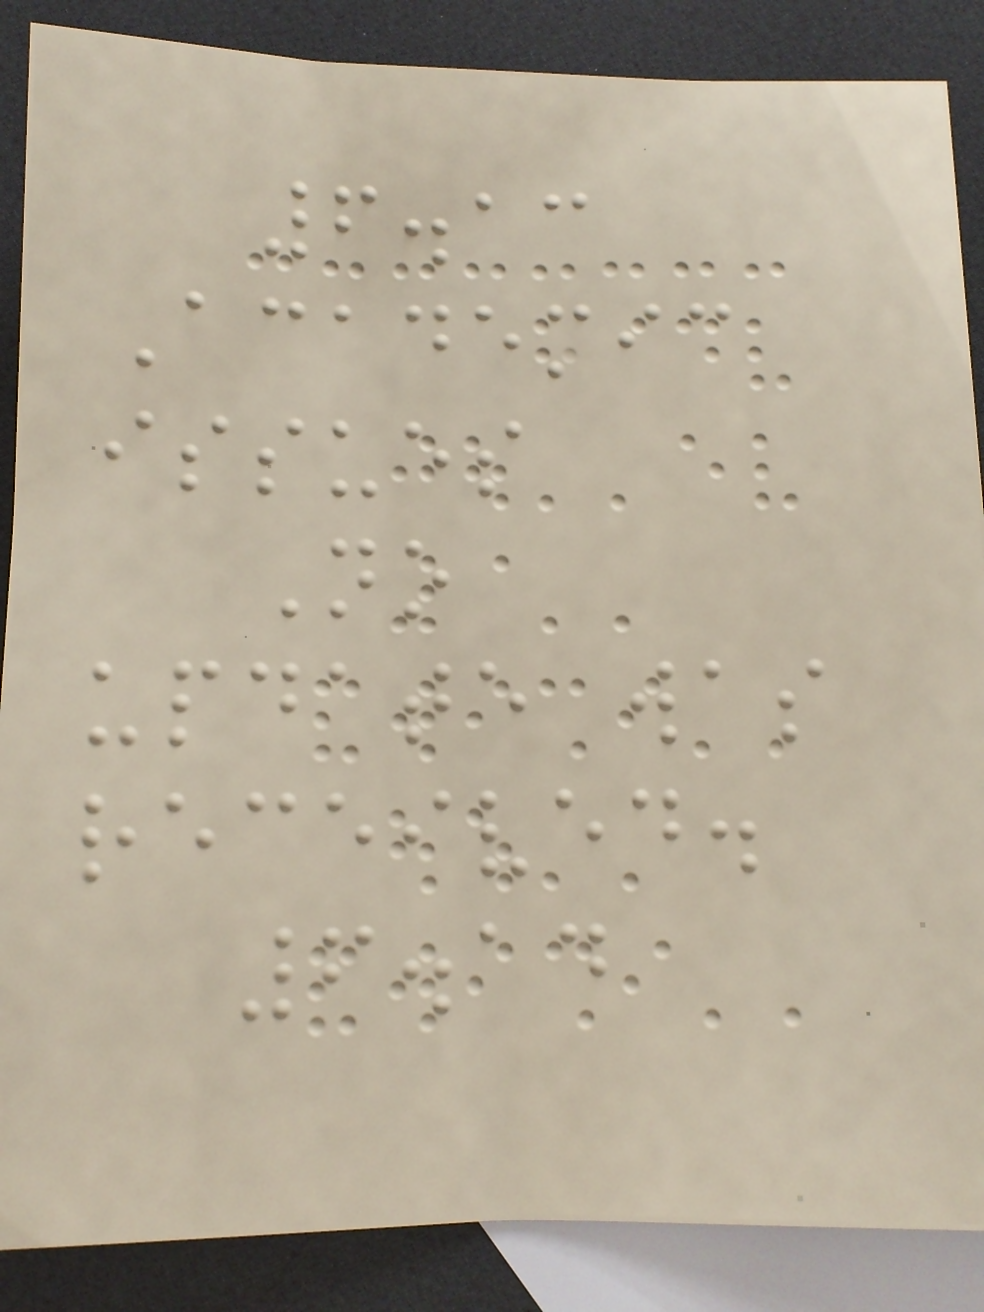6.13
Academic
issues
No
update was
received.
6.14
